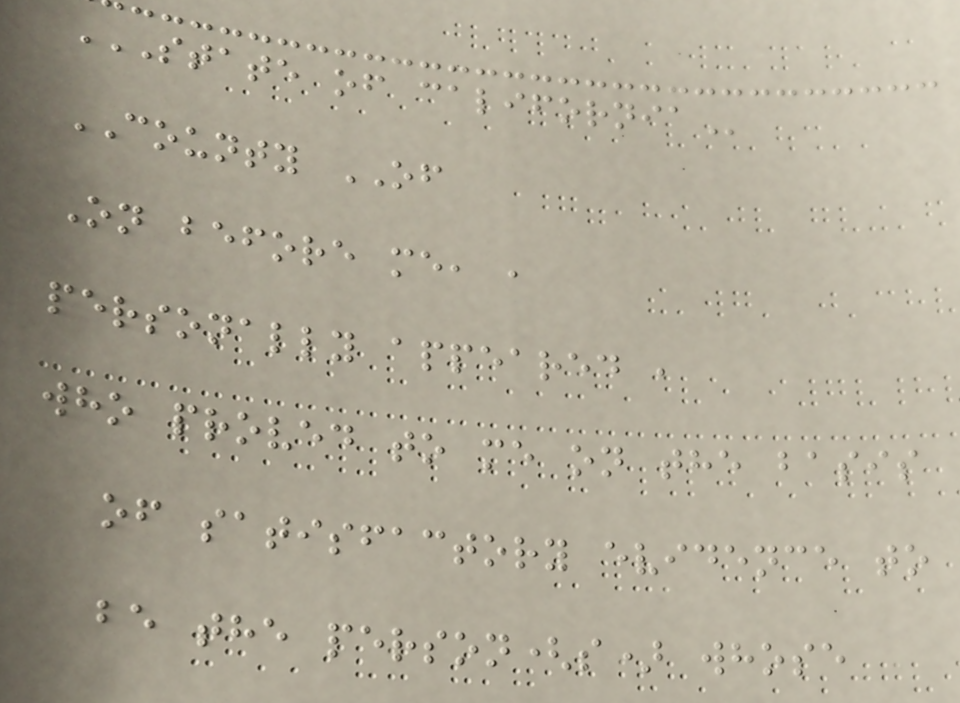STATE OF CALIFORNIA
COUNTY OF
On before me, ,
personally appeared ,
who proved to me on the basis
of satisfactory evidence to
be the person(s) whose
